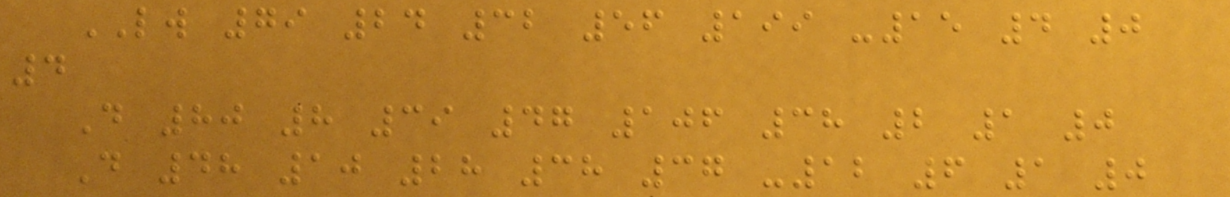LW 79 24 32 56 199 -15 4 0
4
D 80 8 39 47 106 38 2 1 0
D 48 10 28 38 37 -12 6 1 0
